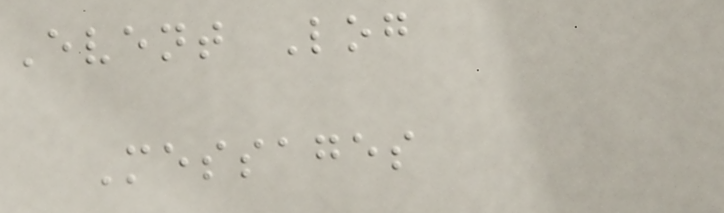Event Log
Messages
